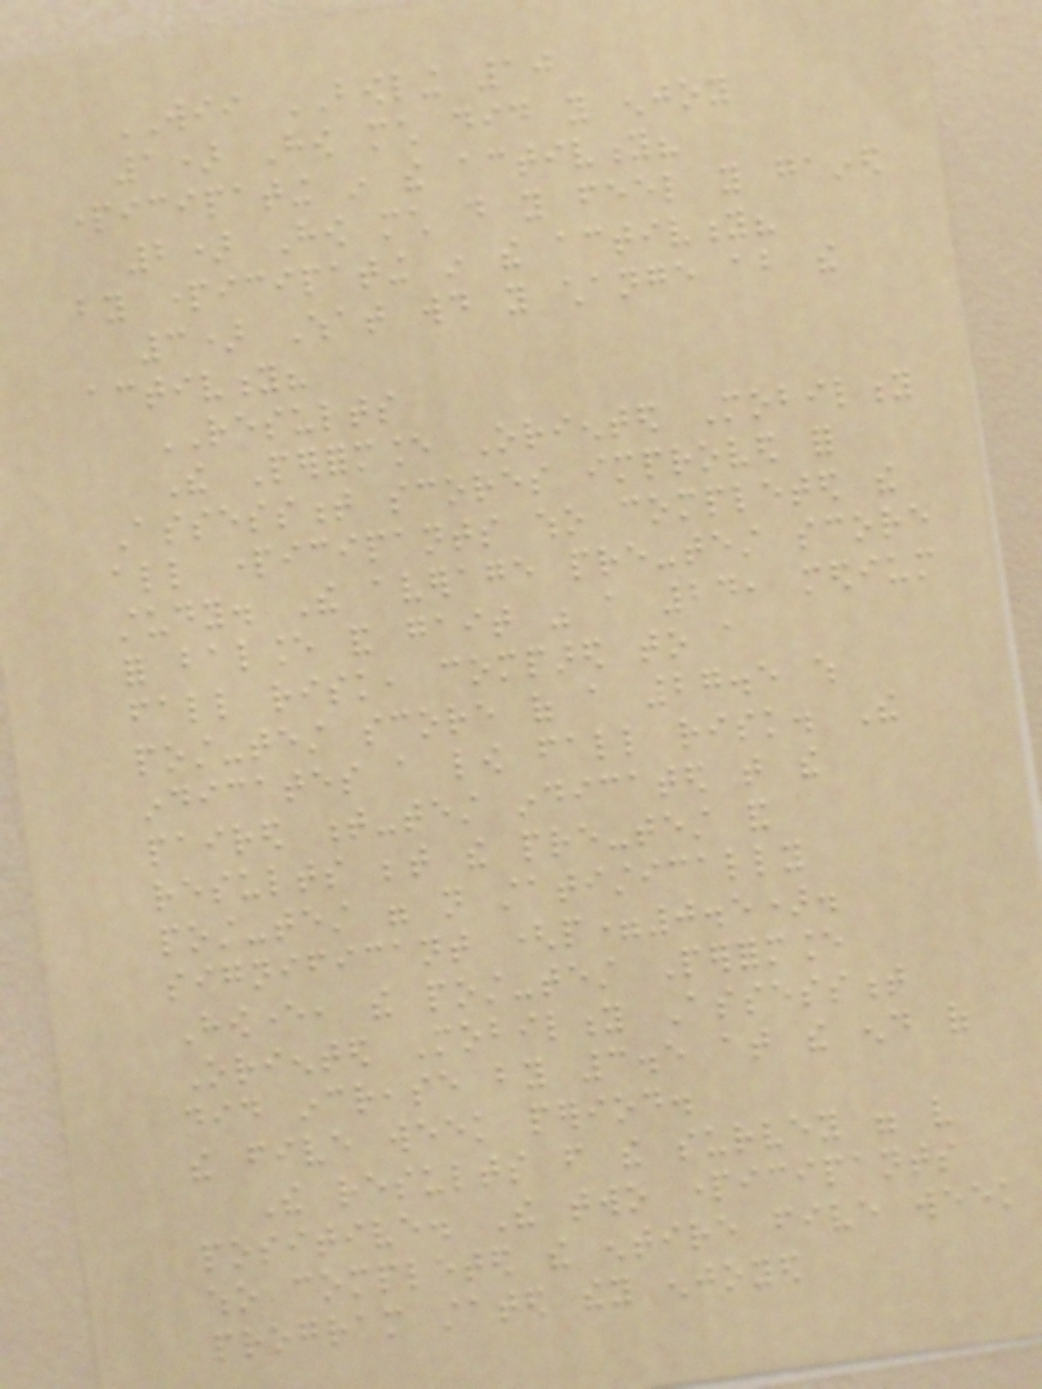WII BOWLING 10
1) How much did you enjoy
participating in the activity?
2) How much do you feel you gained
by participating in the activity?
3) What would you change about the
activity?
RESULTS
The Performance Oriented Mobility
Assessment scores improved for
all participants who completed the
study. The average pre-test score
for balance and gait was a 24, medium
fall risk, compared to a
post-test score of a 27.5 which
indicates a low fall risk. The
paired t-test indicated that the
results between the pre-test and
post-test were not statistically
significant (p=0.5).
However, the post-test Performance
Oriented Mobility Assessment
did increase by 3.5 at the end of
the five week period.
The results from the survey were very
positive. The two participants
who completed the entire five week
program stated they enjoyed
